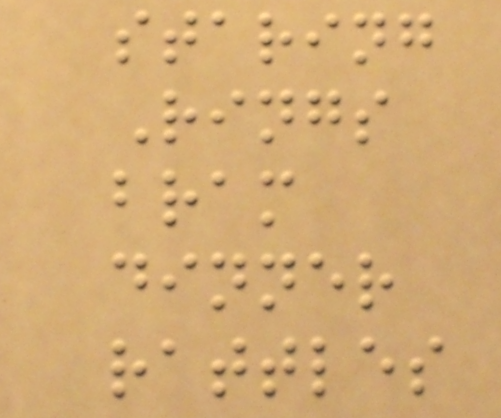staring
Rings
bram
dinner
rattles
